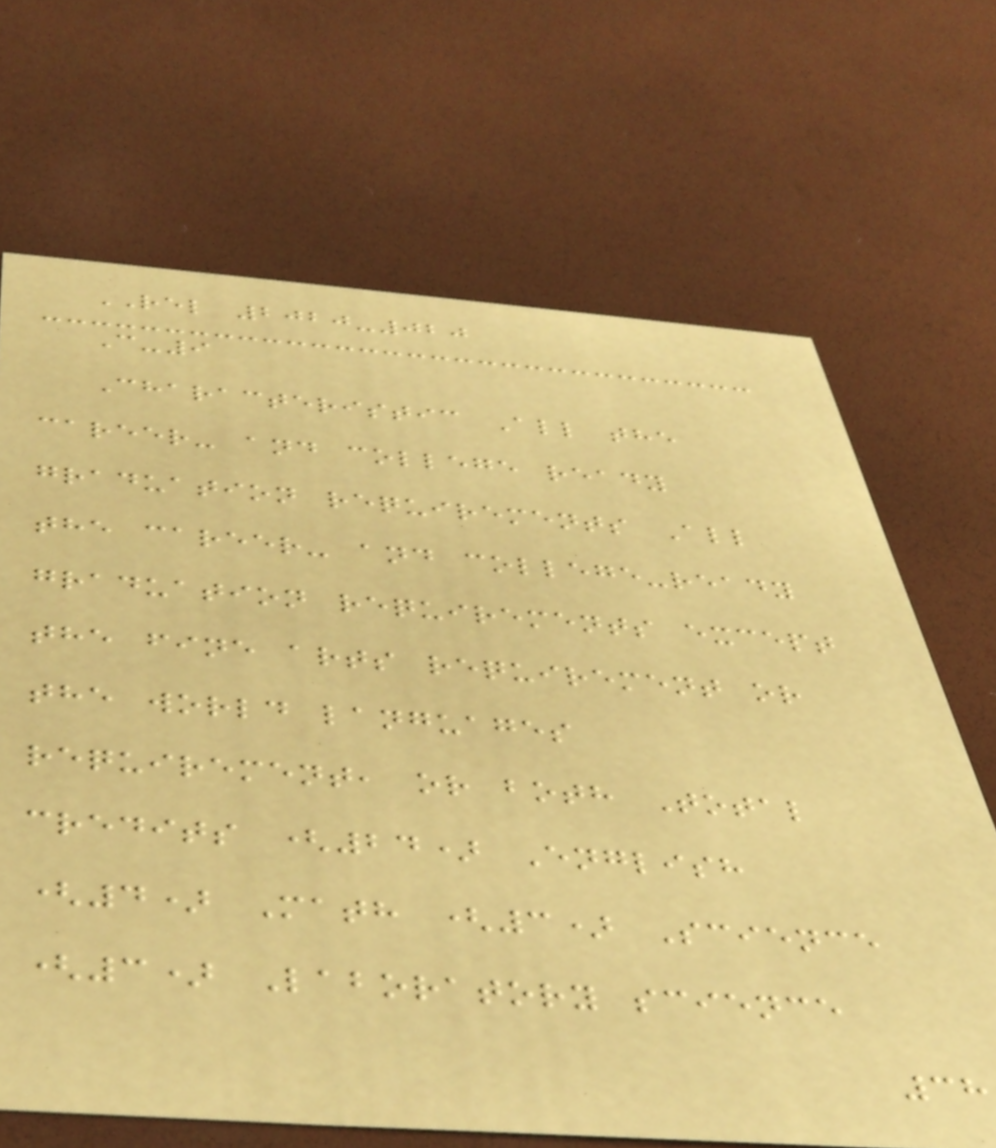REL 2020-020
C-9
Characteristic All the
career- and college ready
graduation requirements All
the career- and college-ready
graduation requirements except
the fine arts requirement or
the world languages
requirement, or both Total
credits (24) English
(4) Math (3) Science
(3) Laboratory science
38
